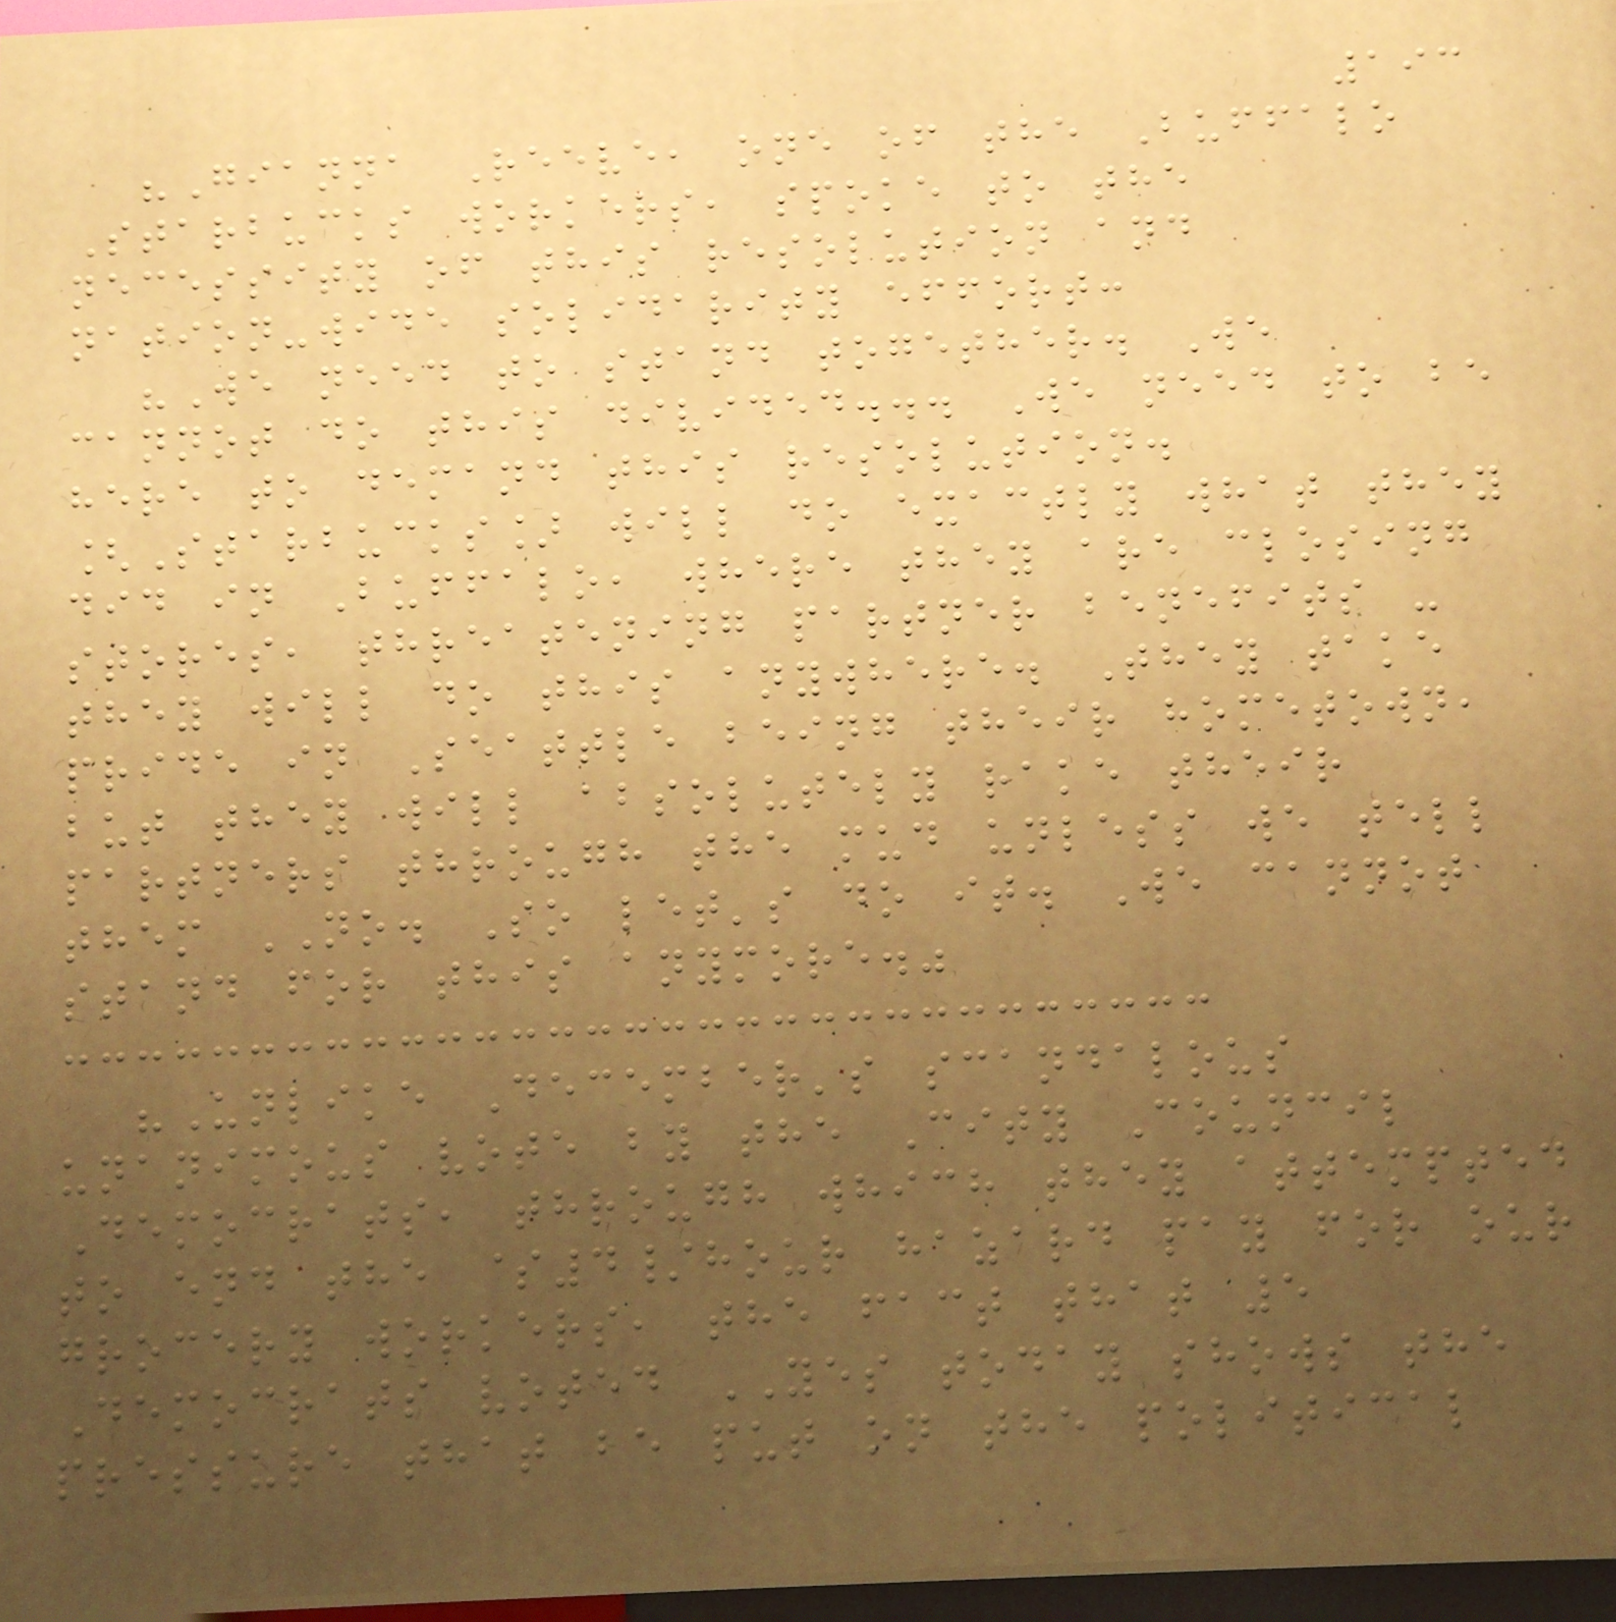193
"Gianna Reeve, one of the Buffalo
Starbucks workers, spoke to the
necessity of this resolution and
nation-wide solidarity effort:
"We need to stand together. We
cannot do this divided... We need to be
here to demand this resolution.
[Starbucks] will do exactly what they
did in Buffalo, where they are closing
stores, threatening partner benefits -
they will do this anywhere. They take
pride in Seattle being their hometown,
but they will absolutely rake their
partners through the mud unless we tell
them NO. So let's do it. We cannot
stand for this anymore."
"Unlike December's scandalous
unanimous vote by the City Council
Democrats, through which they attempted
to end the $4/hour hazard pay for our
grocery workers, the fact that 5
Democrats voted YES today shows the
pressure that be put on the political
